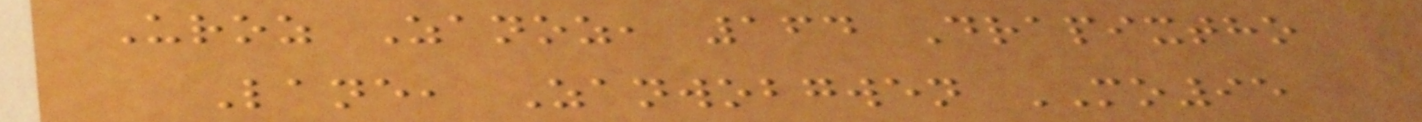Uroz Zanoz, 164 Drapixtho
Lane, Zanwobgwen MO95
